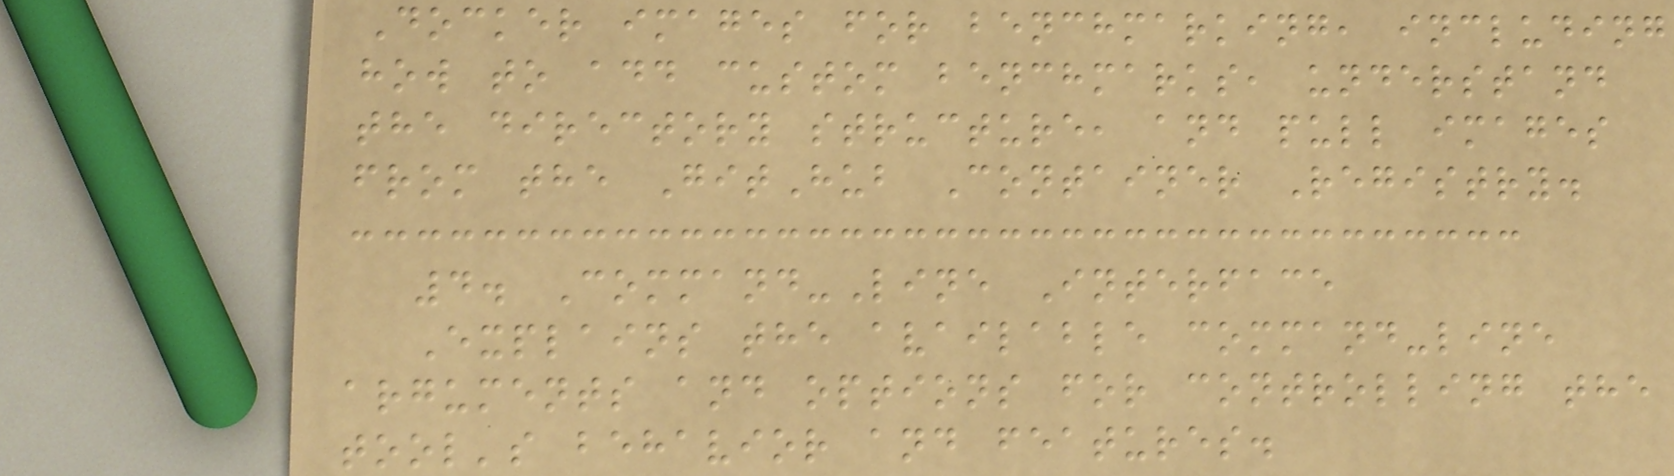Docker images for benchmarking, including
how to add custom benchmarks, understand
the directory structure, and pull images
from the GitHub Container Registry.
4. Command-Line Interface
Explains the available command-line
arguments and options for controlling the
tool's behavior and features.
